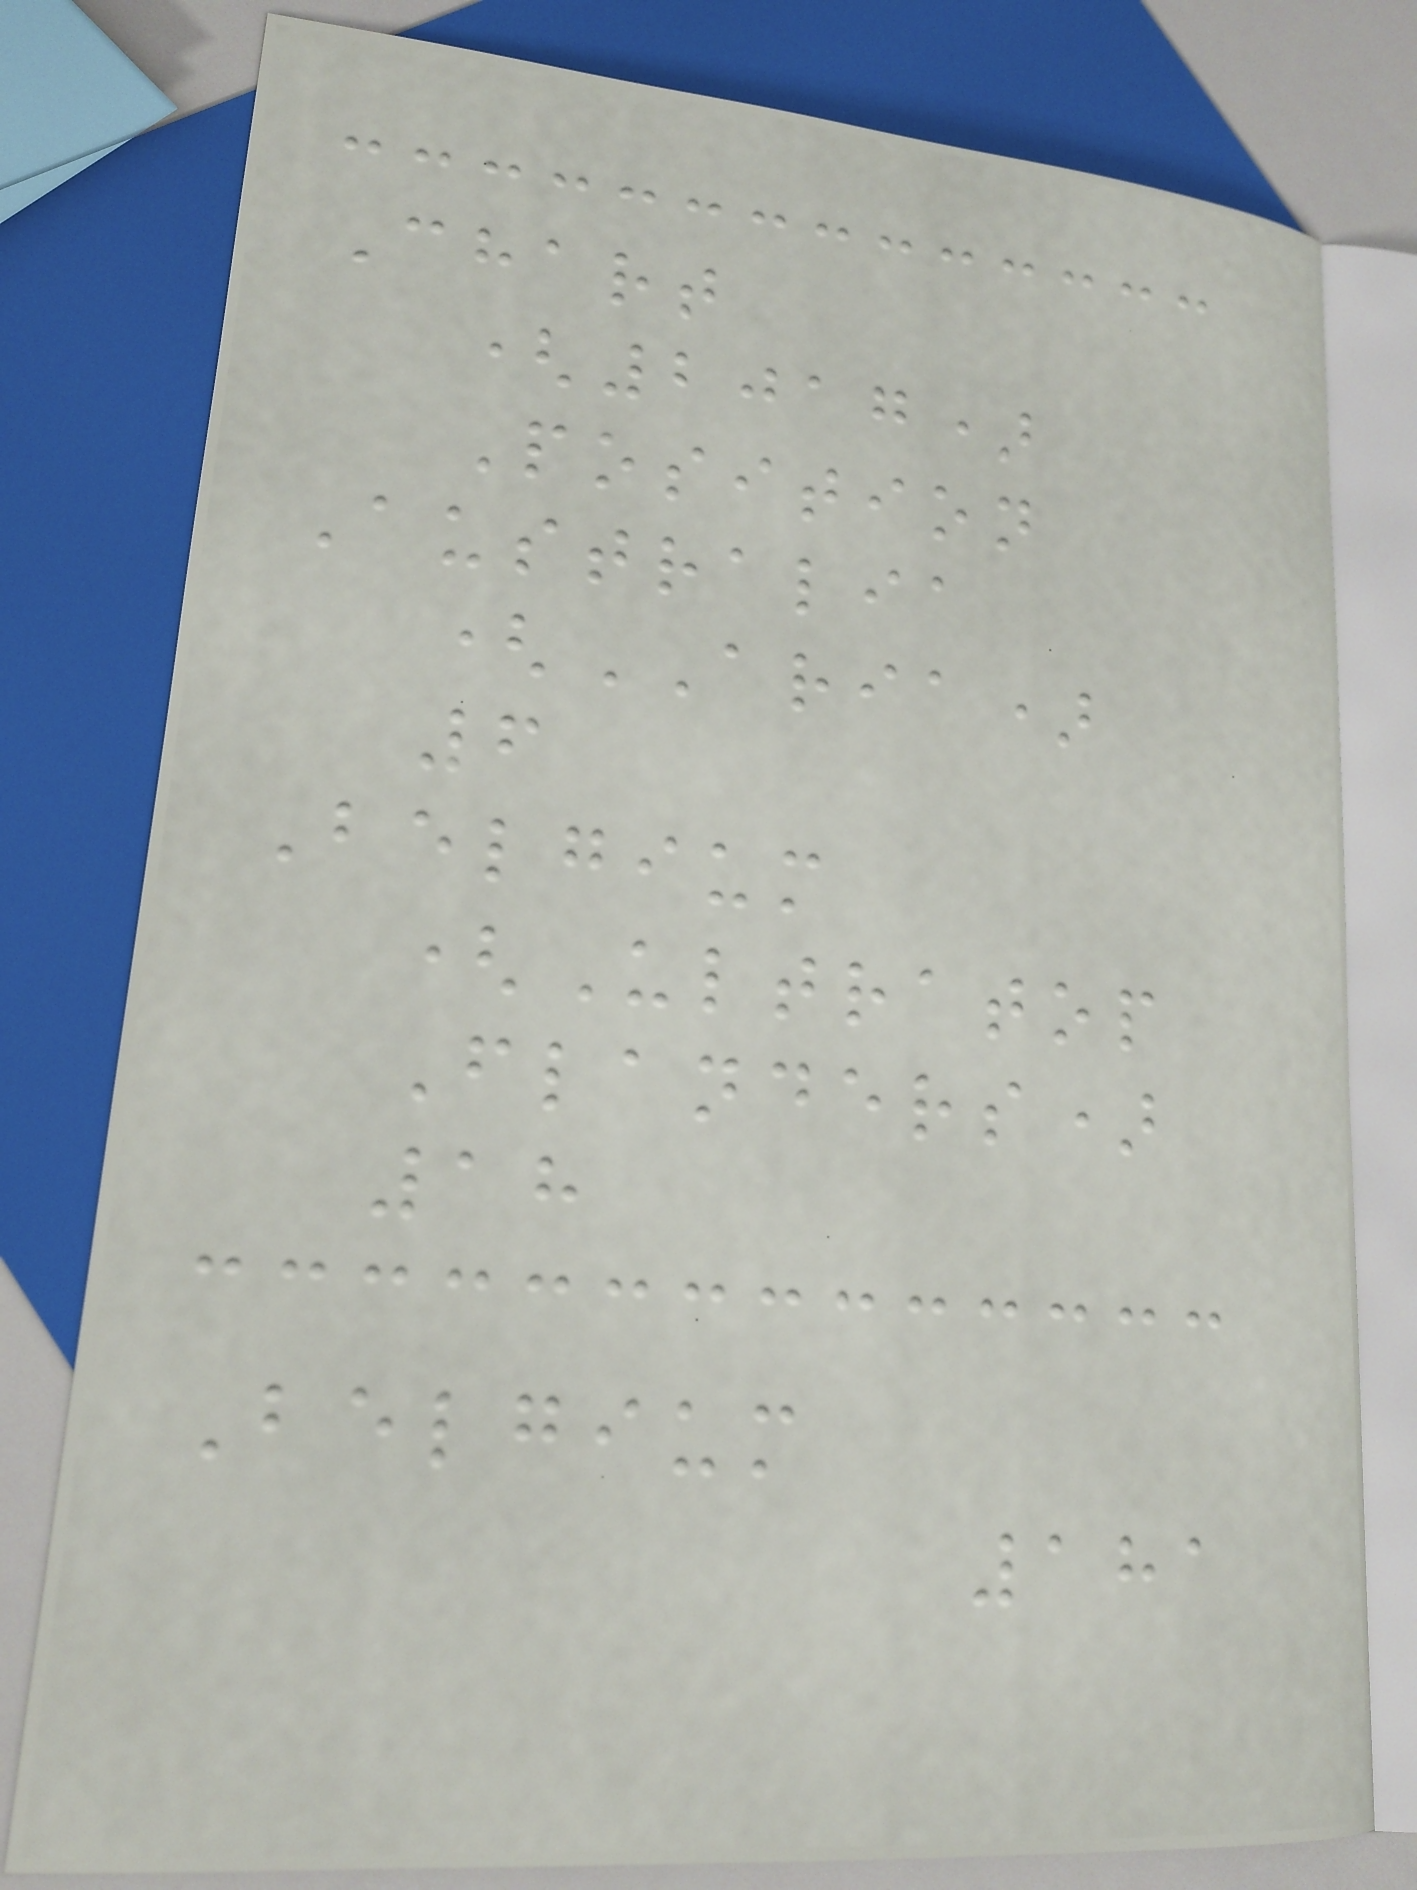Chart
(2017)
Position
Australia
(ARIA)
6
Belgium
(Ultratop
Flanders)
18
Belgium
181
